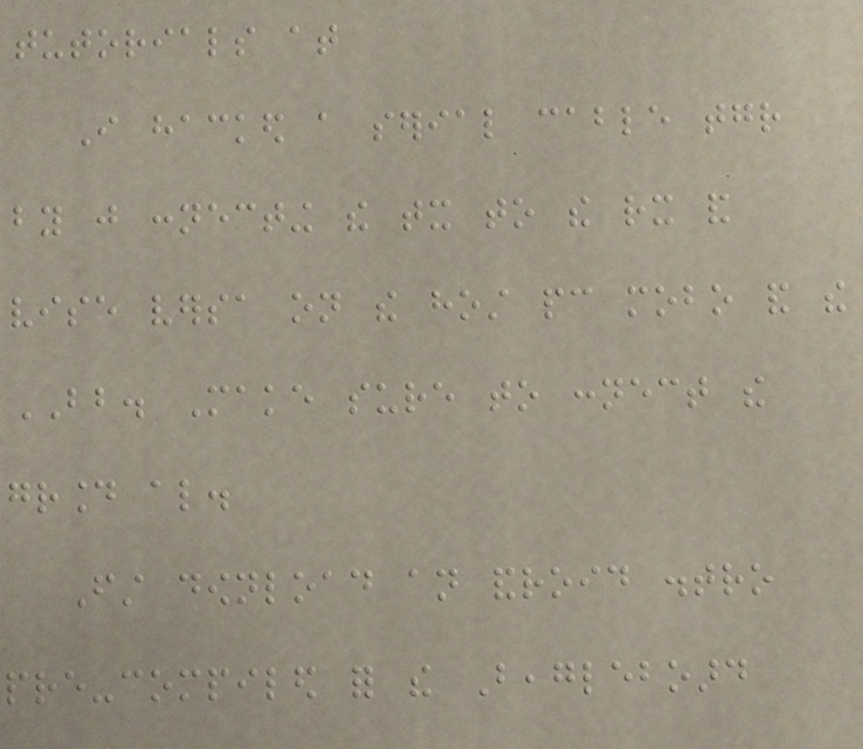tutorials at
I hacked a serial cable together
by just connecting the tx to the rx and
vise versa on the host pc mobo and the
BB. Make sure to connect the
ground also.
First download an android distro
pre-compiled for the Beagleboard
